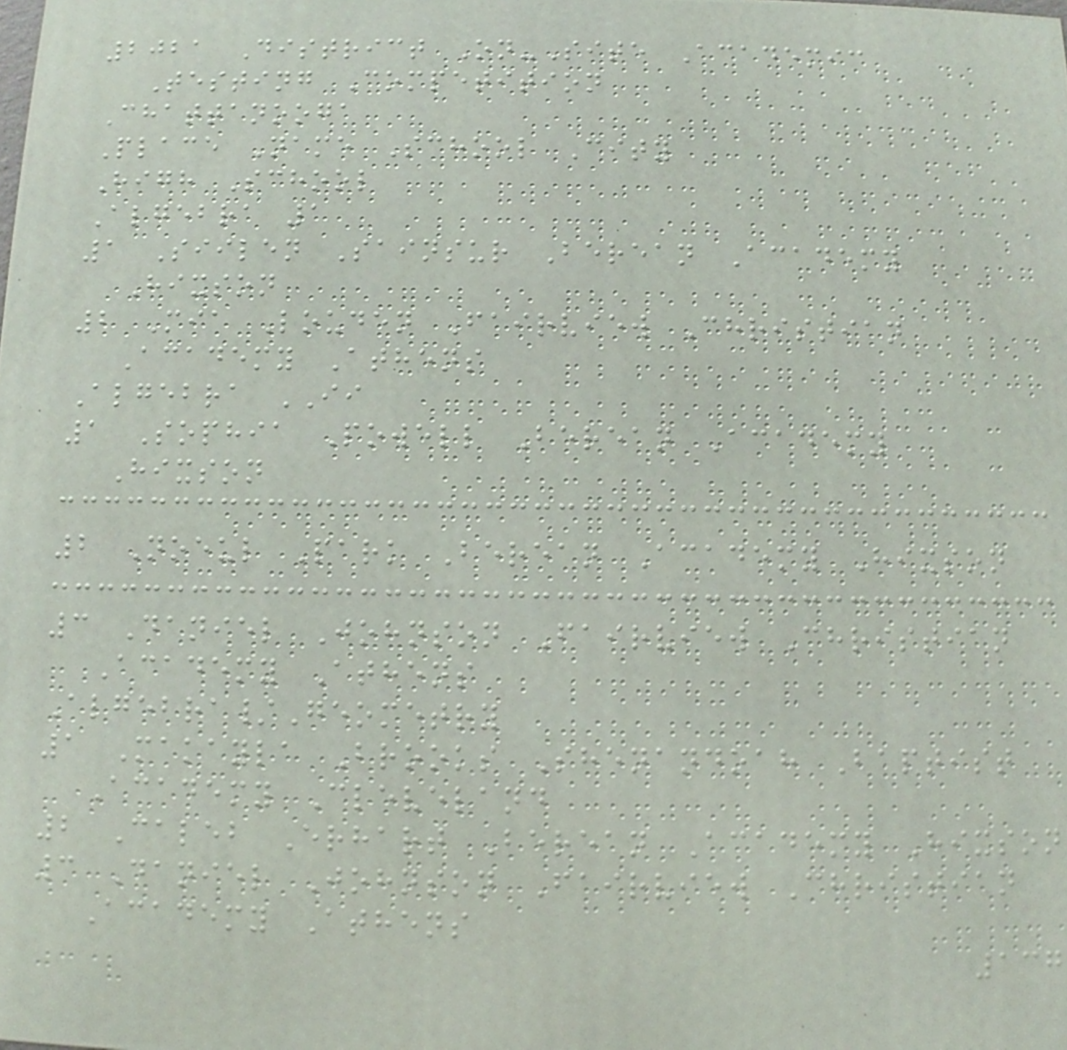2021 District On-Site Academic
Testing Competition
Chattanooga
Place Name School City
High School
Algebra 1
1 Siilen Sainsur Berean Academy
Hixson
2 Mia Louden Fairview Christian
Academy Athens
Algebra II
1 Sophia Powell Berean Academy
Hixson
2 Noeul Park Berean Academy Hixson
3 Daniel Johnson Fairview Christian
Academy Athens
Algebra/Geometry
1 Makayla Brooks Shenandoah Baptist
Academy Cleveland
2 Caleb Erhart Berean Academy Hixson
3 Daniel Johnson Fairview Christian
Academy Athens
137
